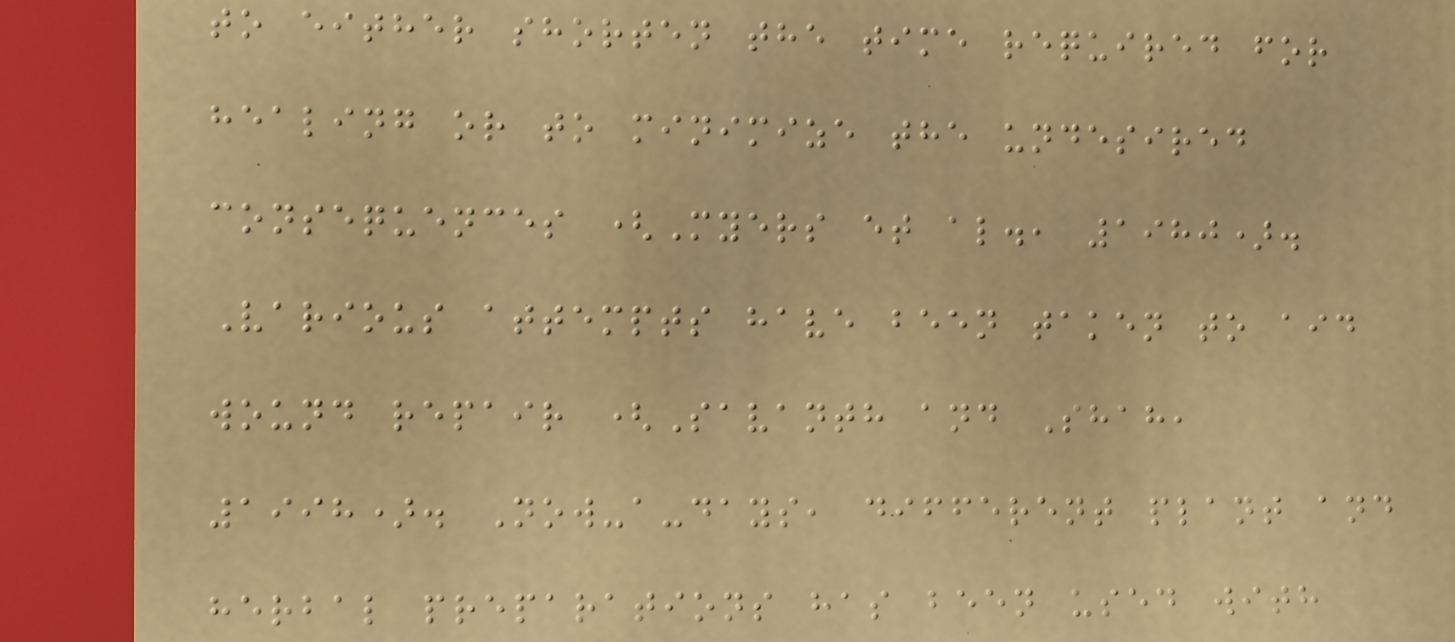to either shorten the time required for
healing or to minimize the undesired
consequences (Myers et al., 1980).
Various attempts have been taken to aid
wound repair (Savanth and Shah,
1998). Now-a-days, different plant and
herbal preparations has been used with
